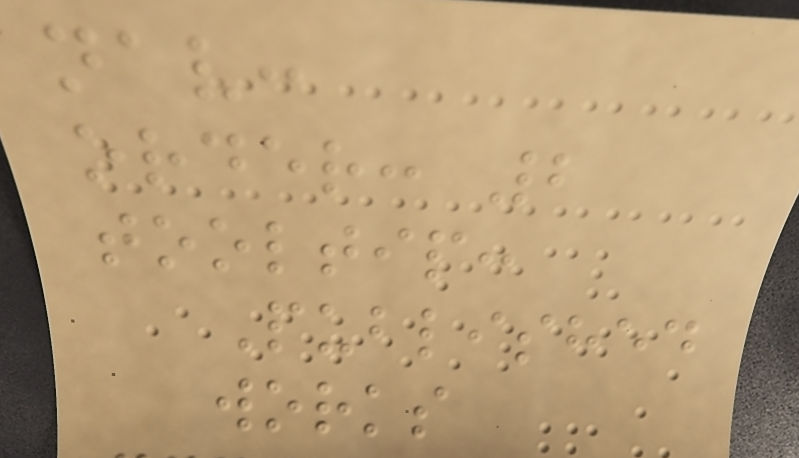nav:
order: 2
tooltip:
Published
works
